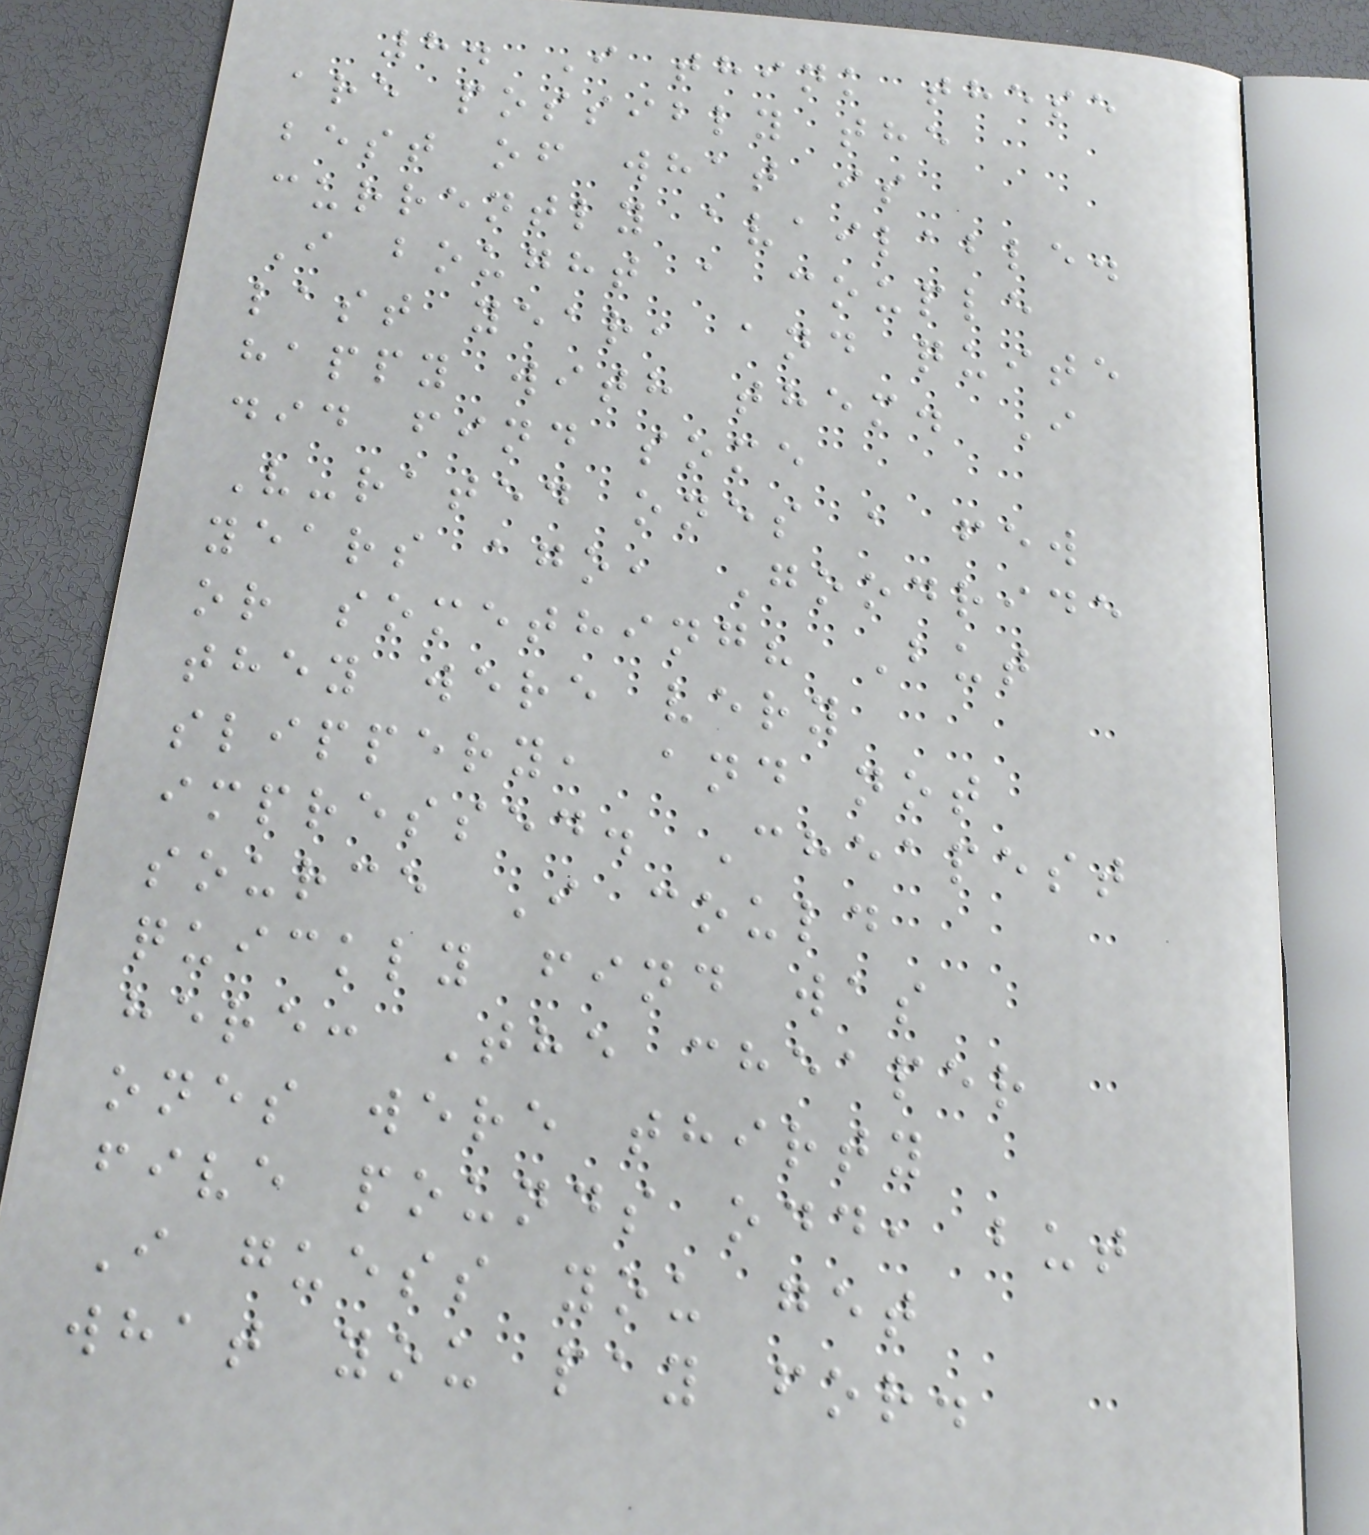8. I think these
are possibly the
best of what is
currently available.
I bought a couple
last year, and quite
happy with them. I
did find some
V-rated ones a few
years ago, Goodride
or something? But
they were very
slippery, and not
impressed. Cheapest
source I could
quickly find was
here: The cheaper
ones were thirty
five pounds odd, but
I guess you get
what you pay for.
